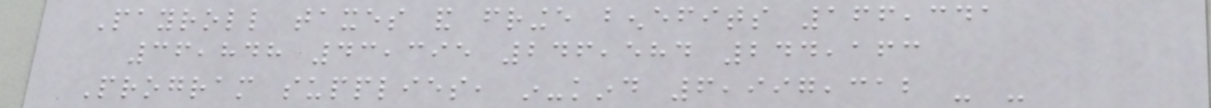Payroll taxes and fringe benefits 166,341
36,848 43,395 246,584 244,163
Program supplies, in-kind 6,997,312 - -
